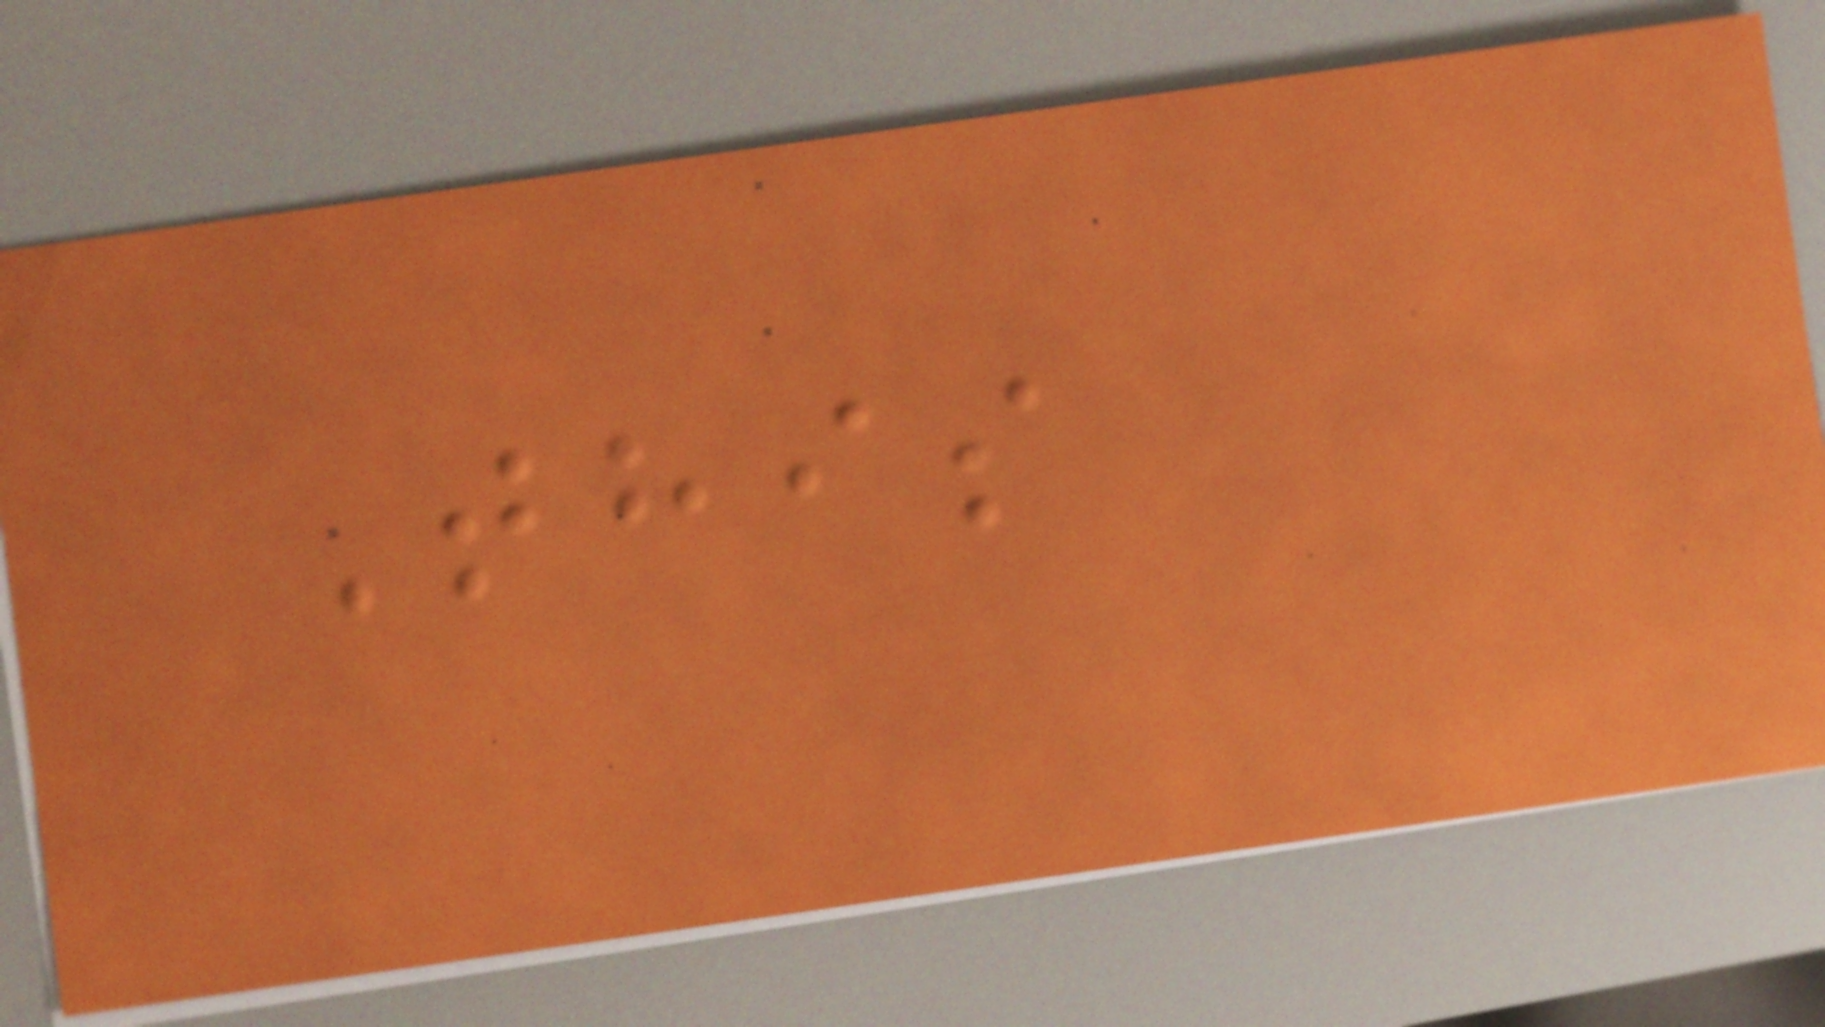This
